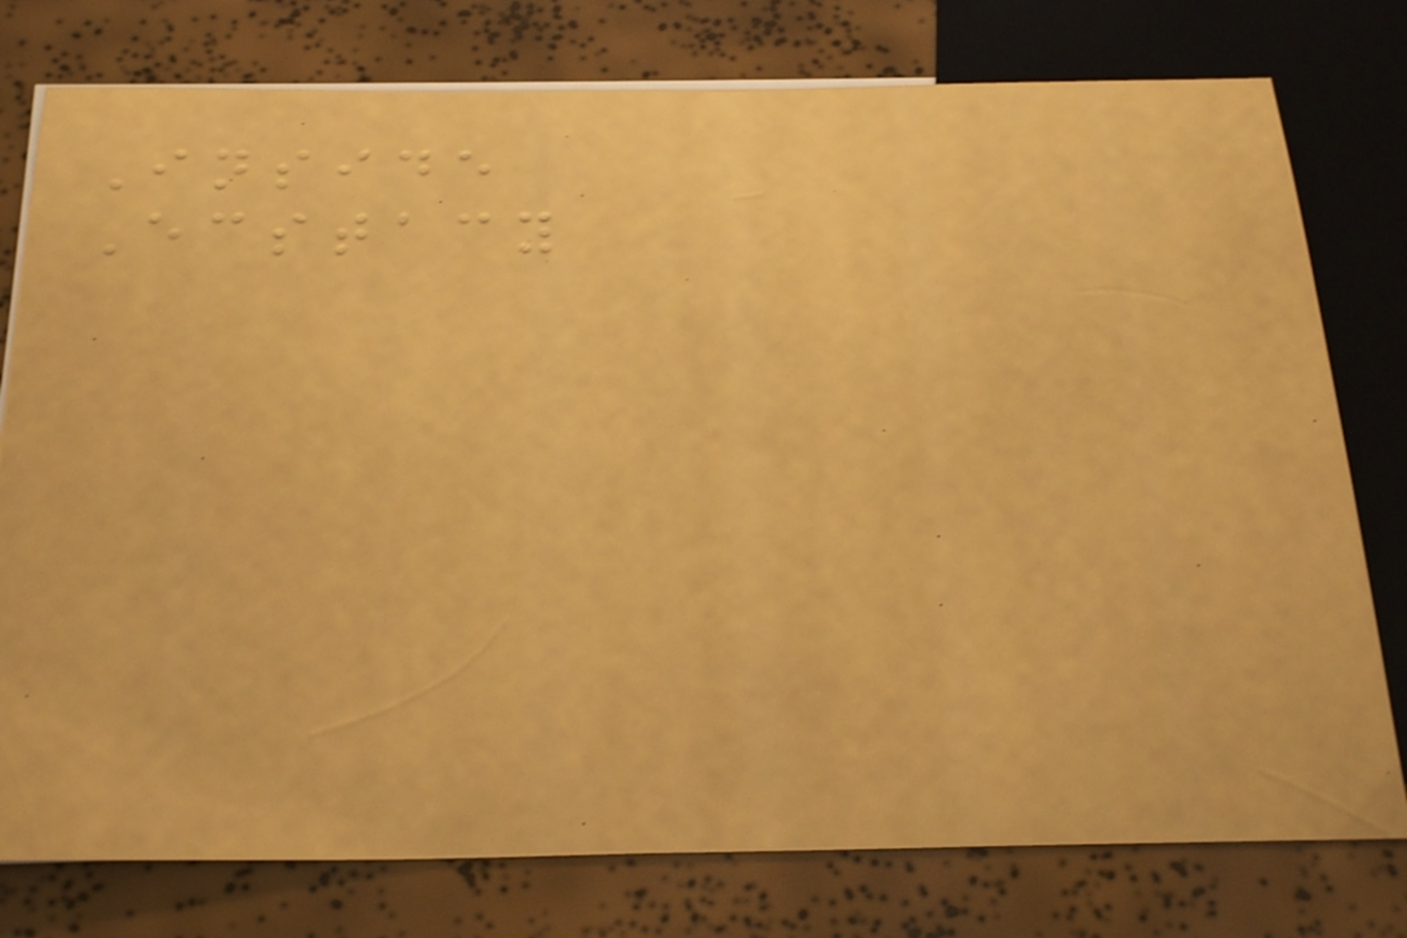Inside
Ecstacy
